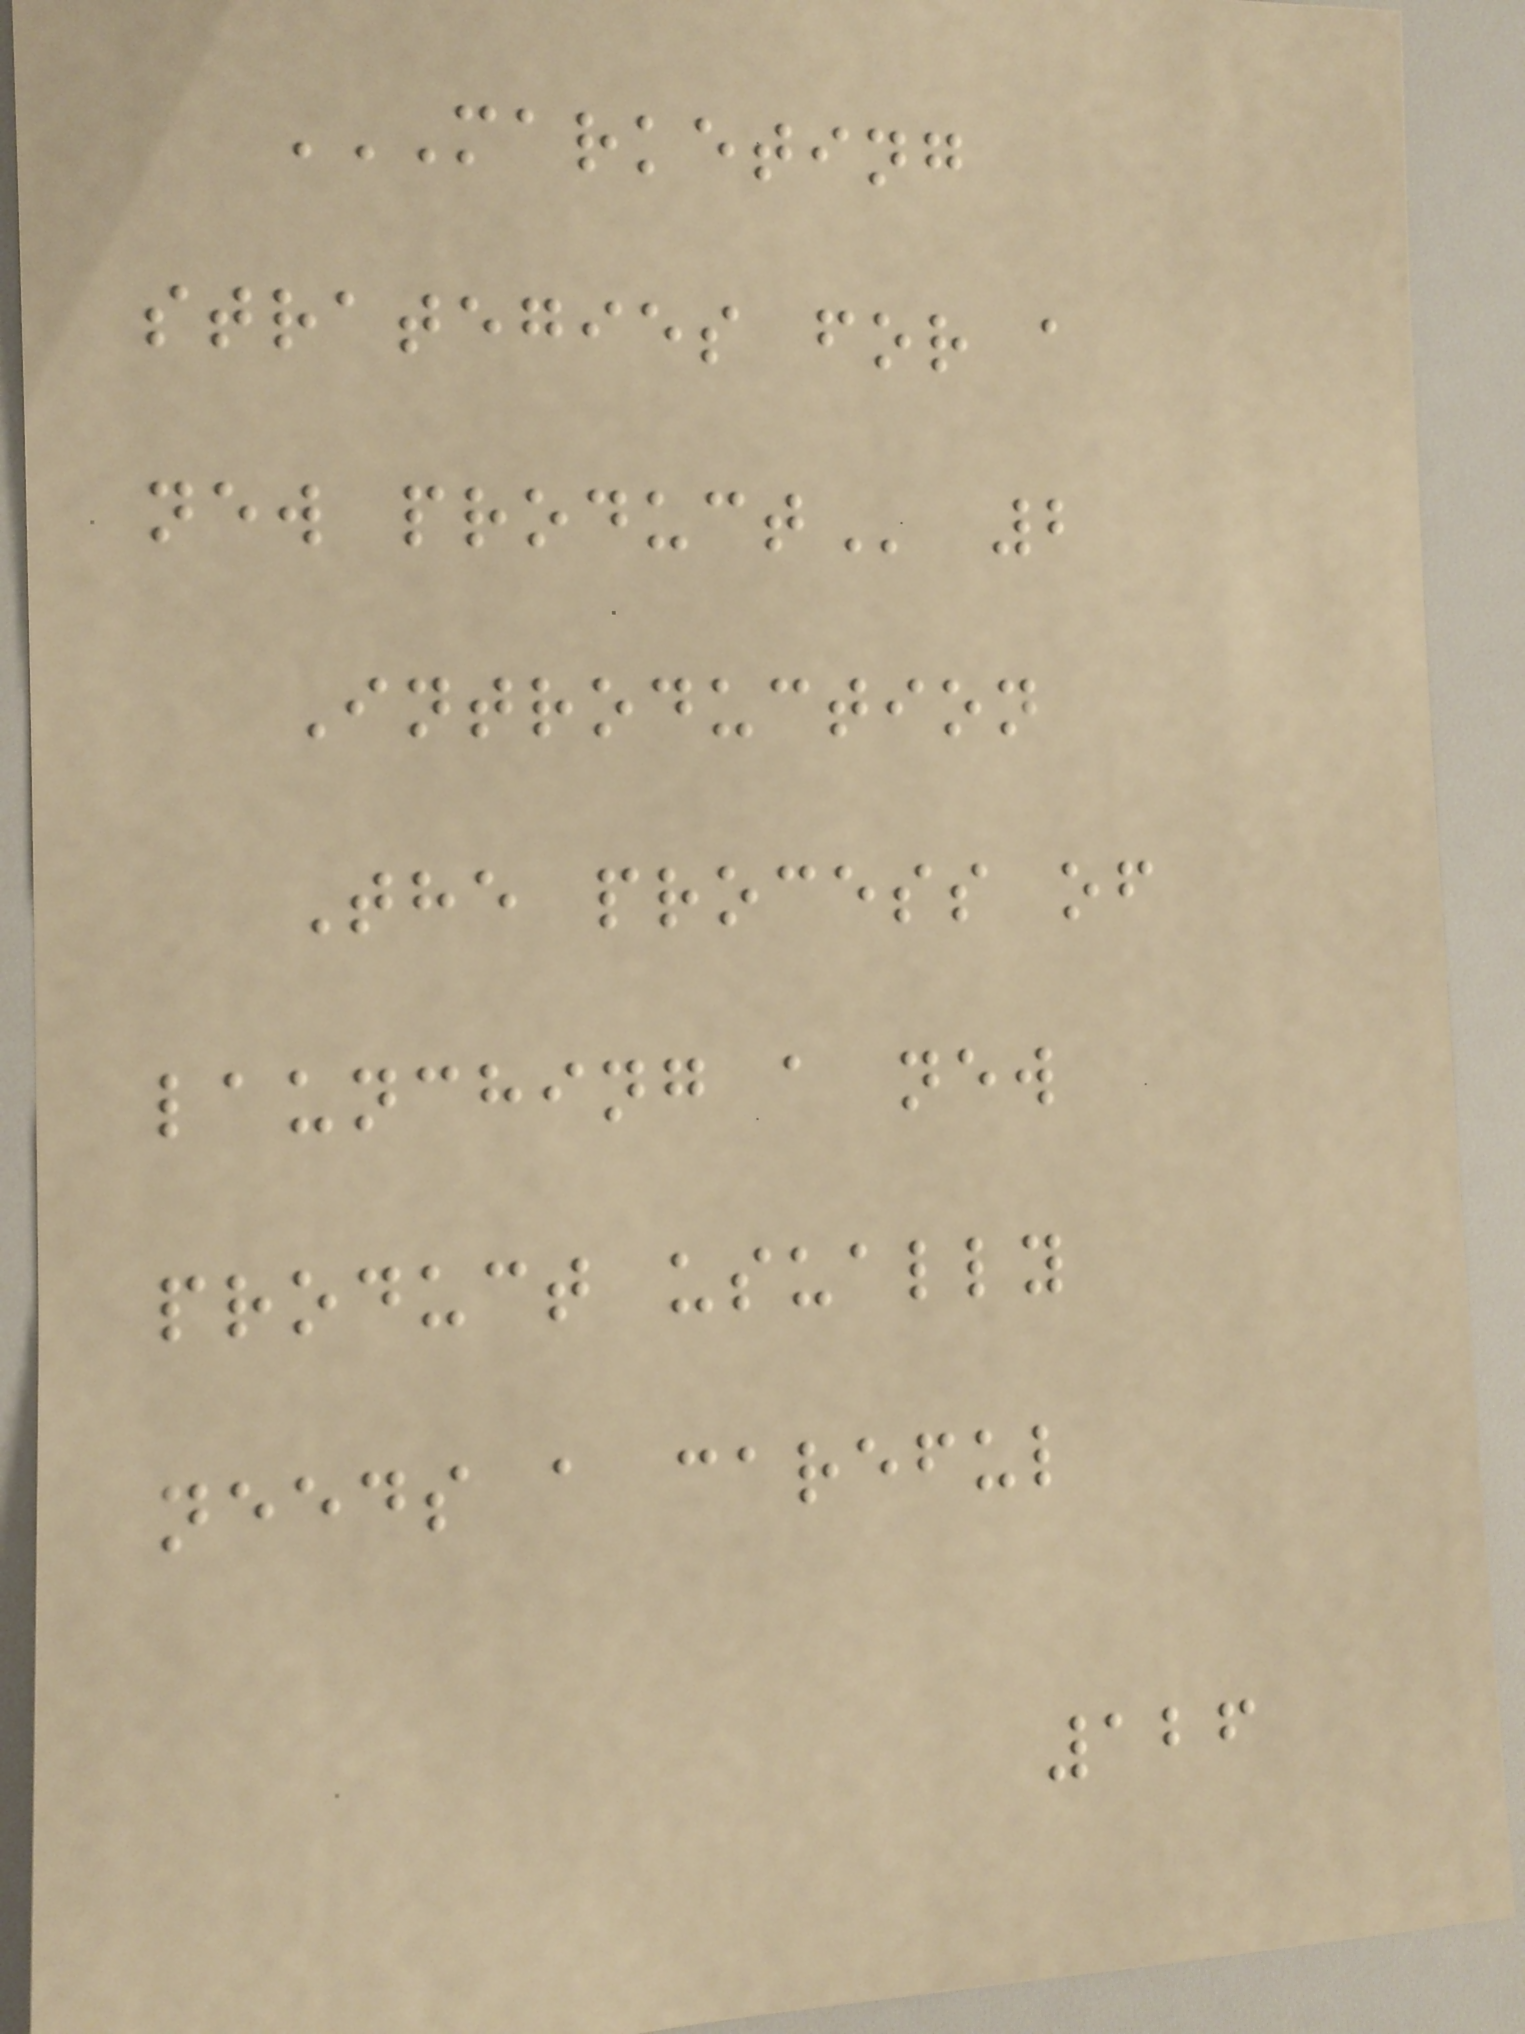MARKETING
STRATEGIES FOR A
NEW PRODUCT 2
Introduction
The process of
launching a new
product usually
needs a careful
126
